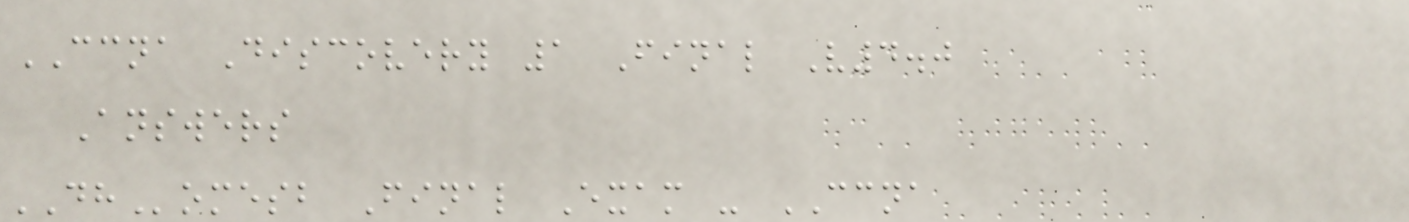CCNA Discovery 1 Final V4.0
Answers
DHomesb Final Exam - CCNA
